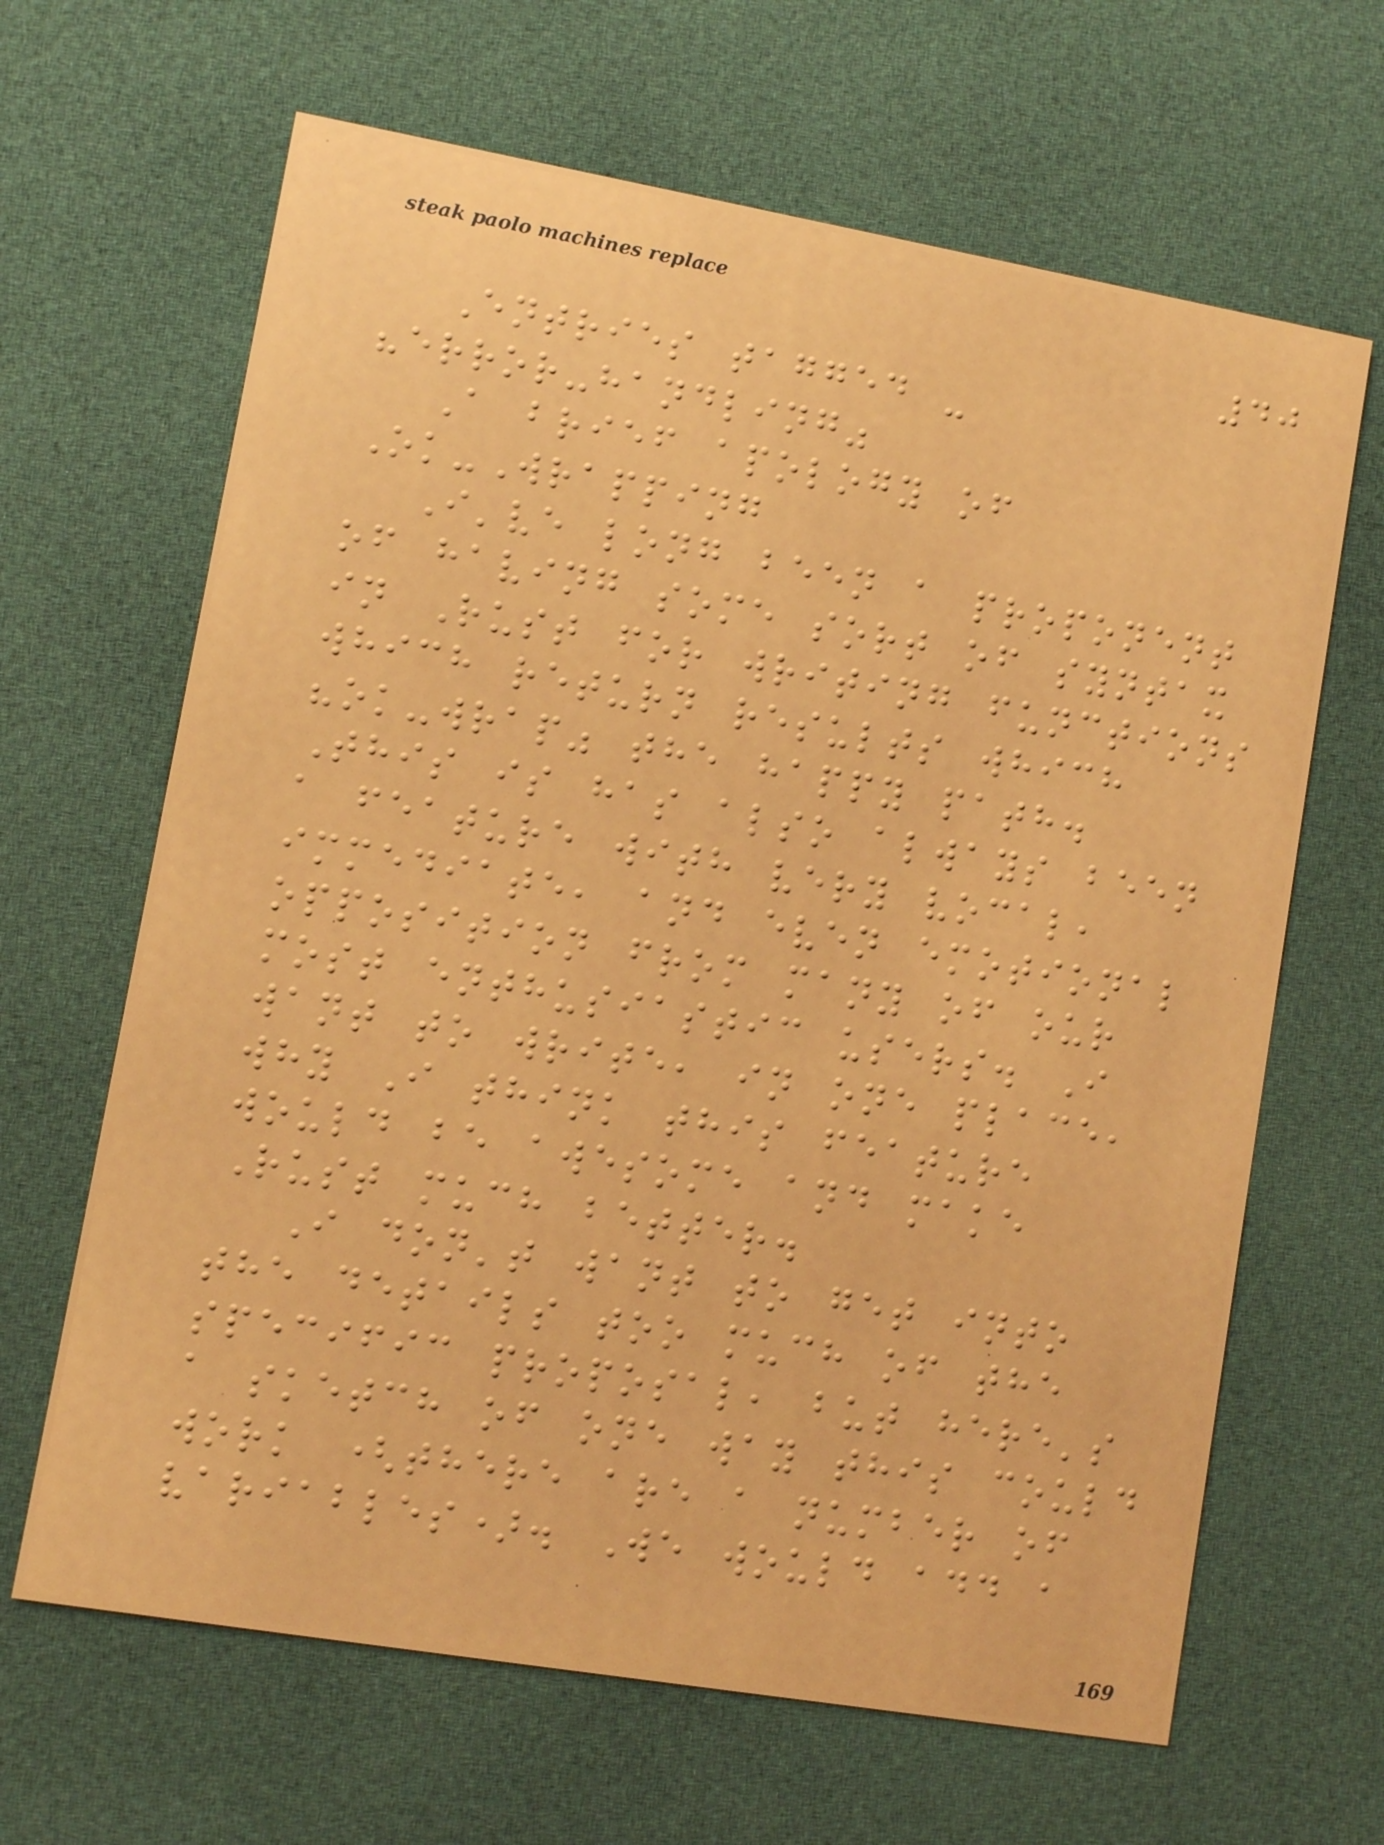40
Entries tagged -
"error-handling"
A brief apology of
Ok-Wrapping
I've long been a proponent
of having some sort of syntax
in Rust for writing functions
which return results which
"ok-wrap" the happy path.
This is has also always been
a feature with very vocal,
immediate, and even emotional
opposition from many of our
most enthusiastic users. I
want to write, in one place,
why I think this feature
would be awesome and make
Rust much better.
I don't want to get into
the details too much of the
specific proposal, but here's
a sketch of one way this could
work (there are a number of
variables). We would add a
